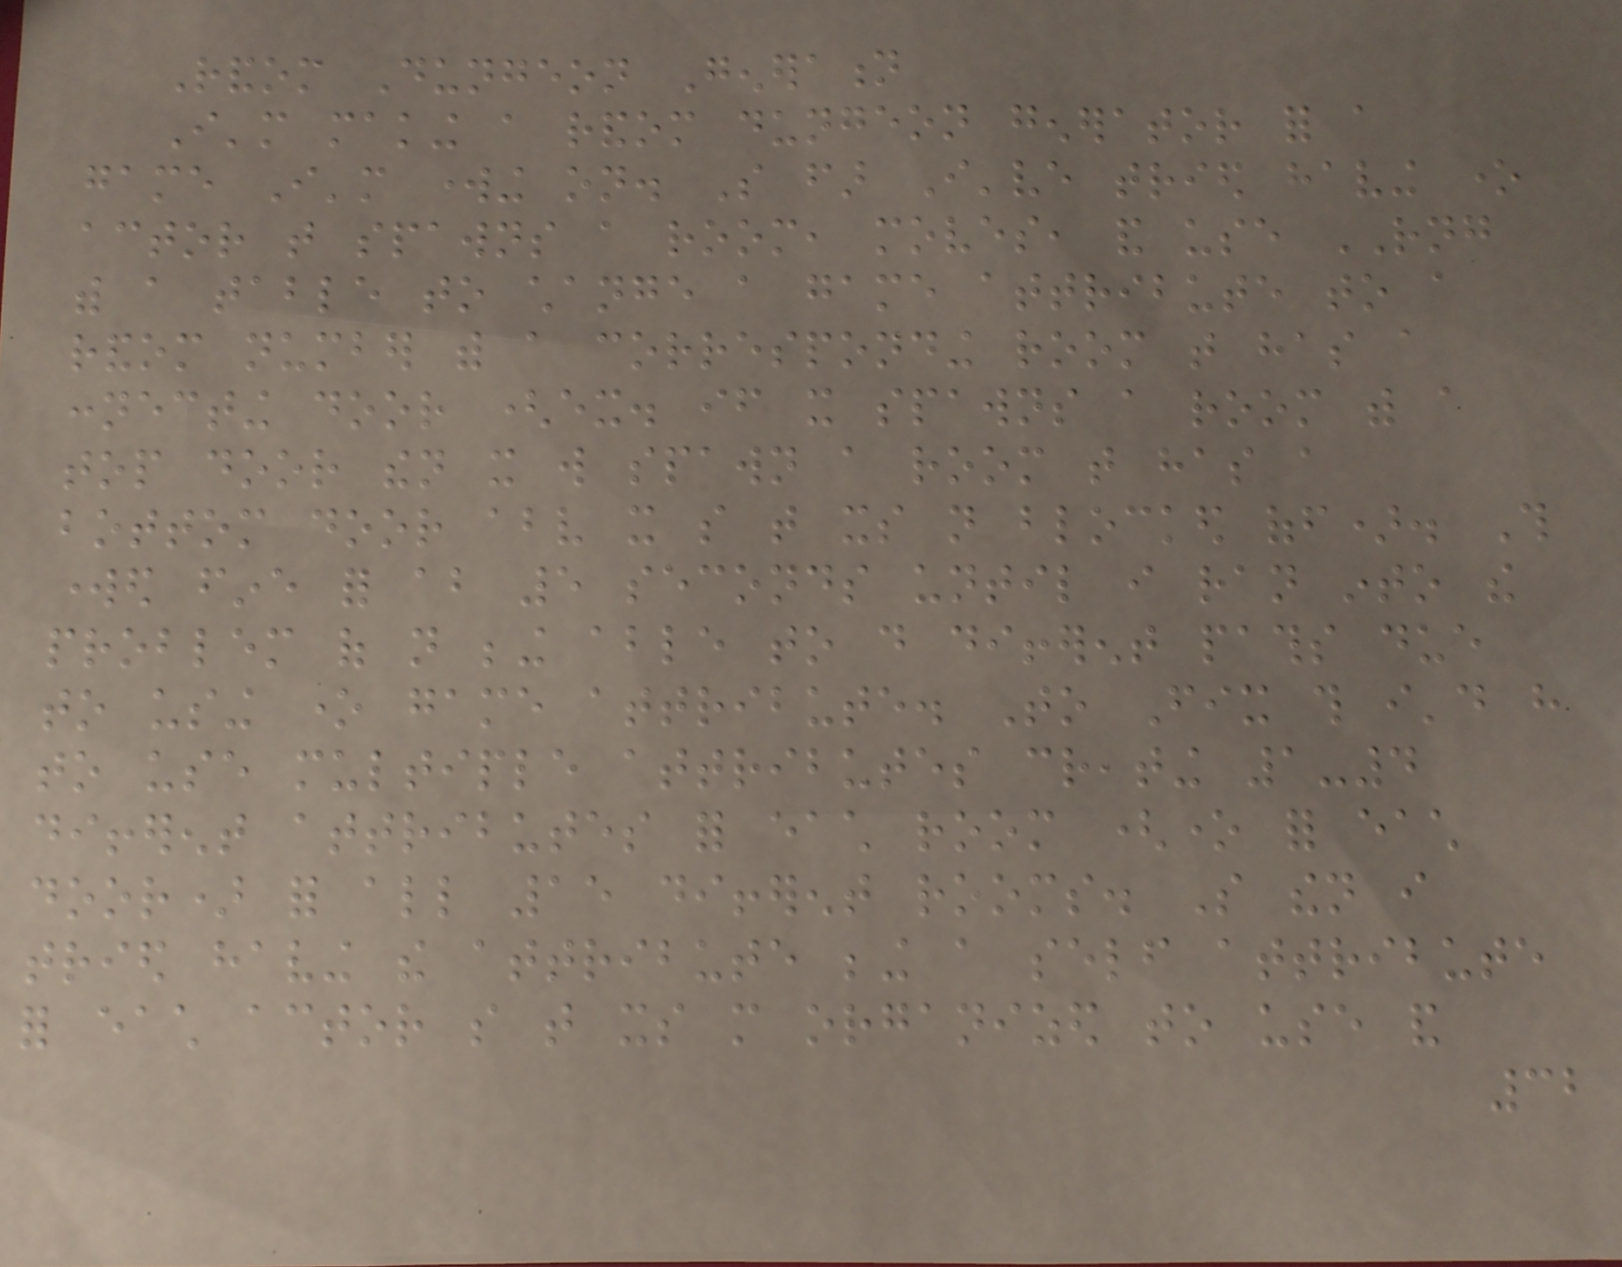Random Dungeon Generation
I'm making a random dungeon generator for a
game I'm working on. So far I've tried having one
actor that spawns a room, moves, and use RNG
with a table to change a game attribute to a
random number with a corresponding room that has a
connecting door (ex. if it spawns a room with a
top door then it will spawn a room that has a
bottom door above it so that its not blocked off). This
worked fine for about 5 seconds until i ran into the
problem of not being able to do different paths due
to using one game attribute. To Fix this i'd have
to use multiple attributes creating 1-4
different attributes for each room (one for each
door) for all 15 different rooms. So then i
tried having the attribute being a self attribute
for each actor so that its more organized to use and
32
